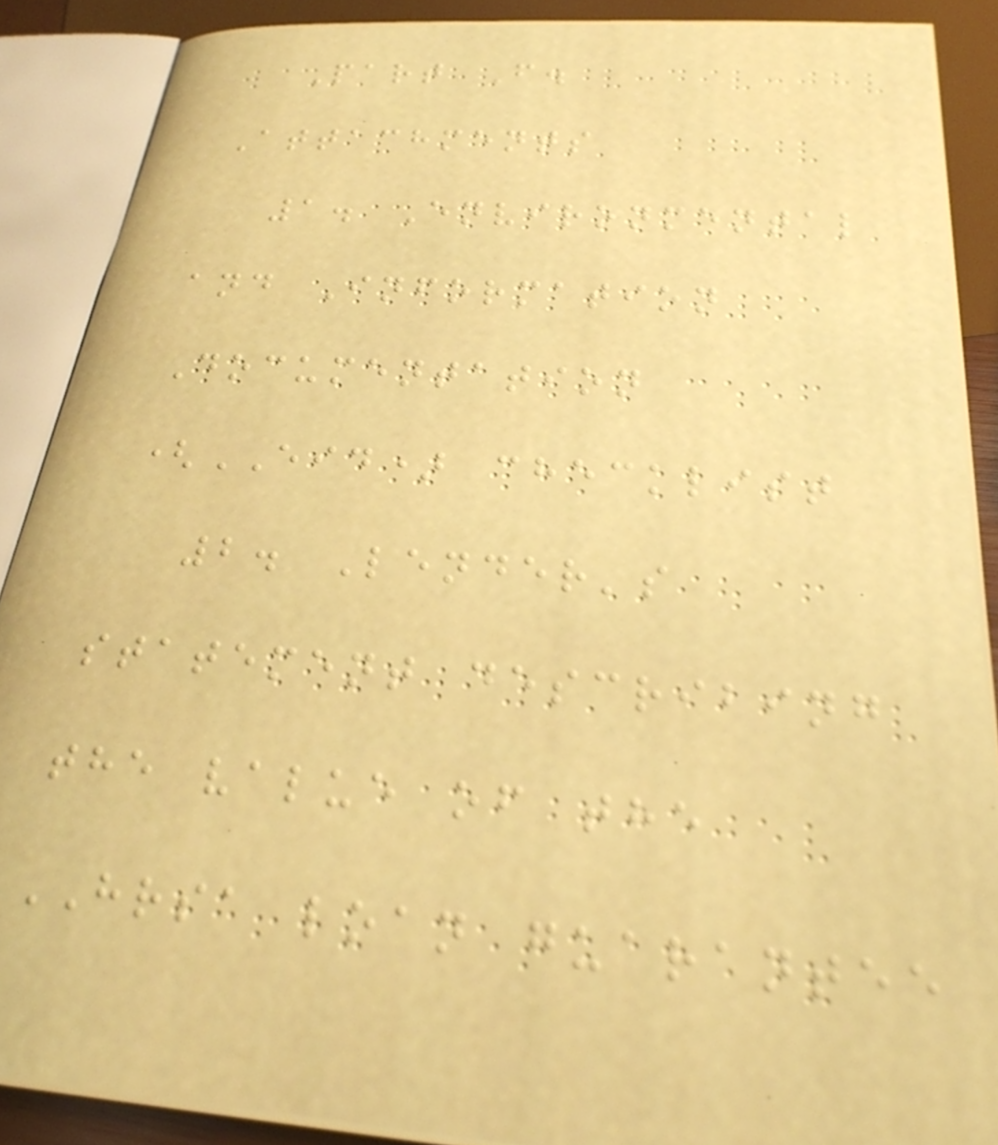Part F.
Attachments
1. Environmental
and Information
Documentation
(EID) checklist
2. Lender's
statement describing
the value of the
HRSA loan guarantee
